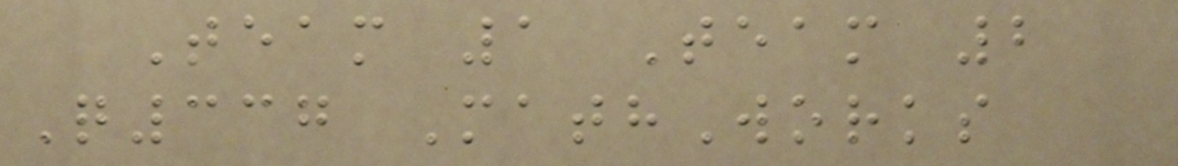Team 1 Team 2
Q337 MathWorks
